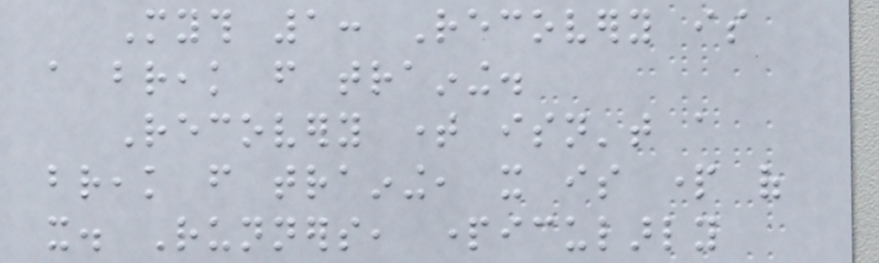Myth 1: Recovery is
a break from training.
Recovery time isn't a
break from training, it is part of
it. Runners, particularly
